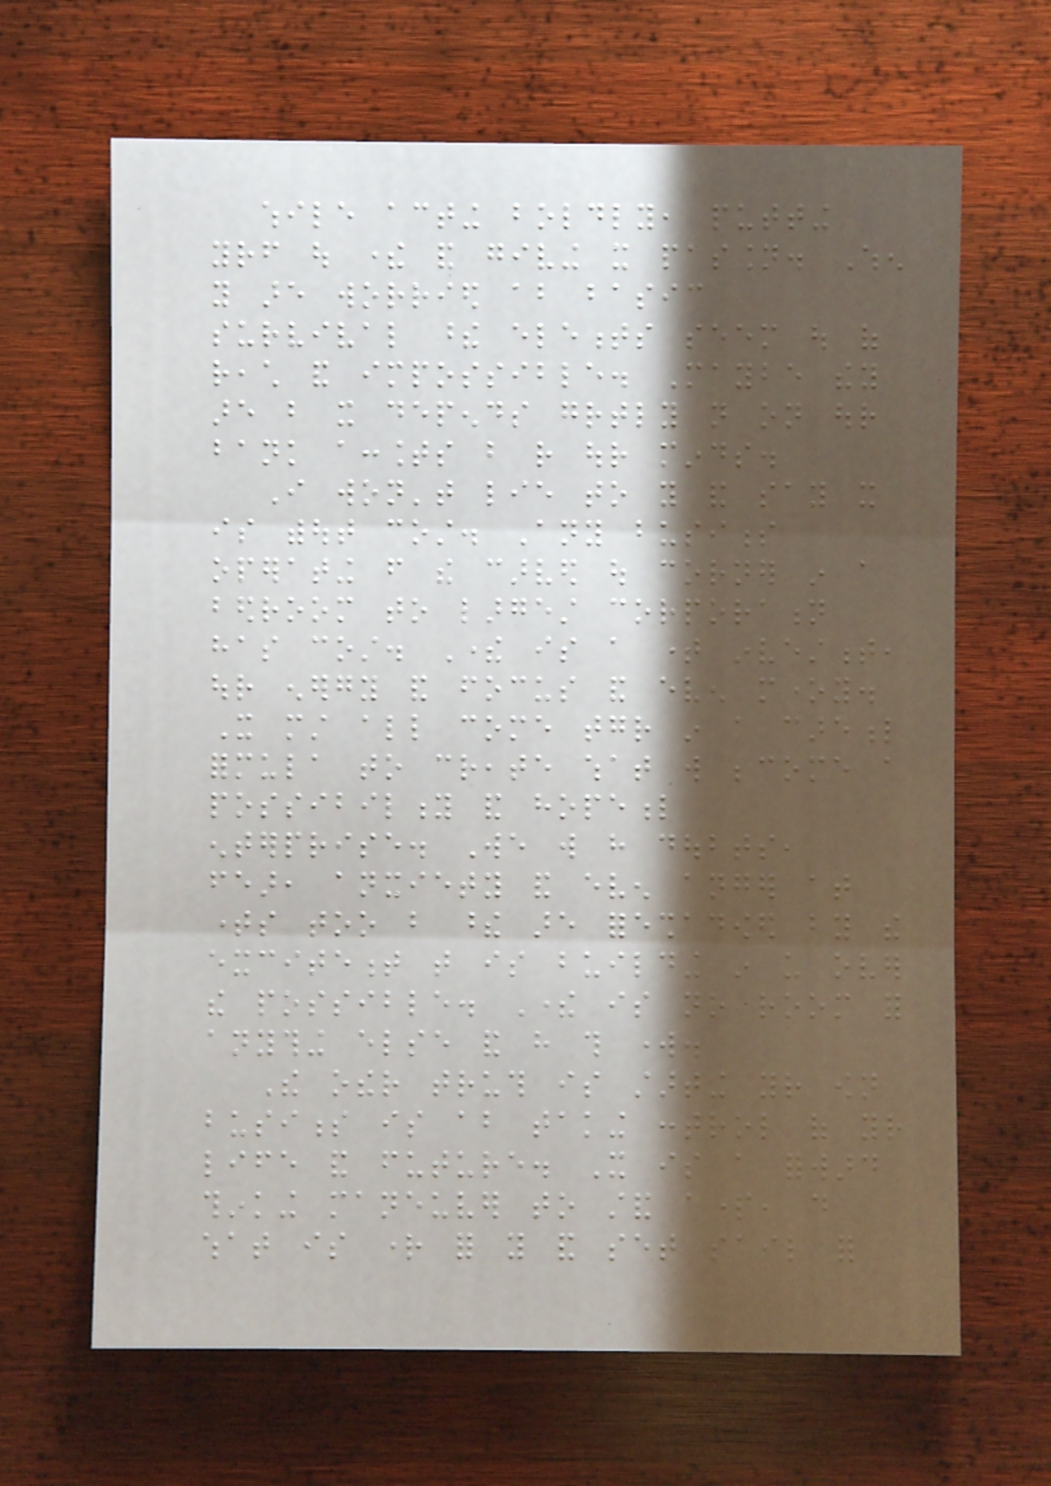while acting boldly, putting
yourself out there and giving it passion. When
you are worried about basic
survival these elements seem out of
reach and impossible. Maybe they
are but it depends greatly not on our
bank accounts but rather our minds.
I won't lie to you and say it
is without cost. Any business
operating from the carved out corner in a
bedroom to largest corporation
has cost. There is a time investment,
our energy and focus and even money.
It must all come together in a careful
formula to create what will become a
possibility and hopeful
enterprise. We will have doubts,
fear, anxiety and even anger at
times too but these are foreshadowed by the
excitement that is building in us over
the possible. There is no room for
anything else and have this work.
The other truth is starting your own
business is about taking control of your
life and future. It is a forward
thinking maneuver to stand apart, do
what is right for you and set sail for
